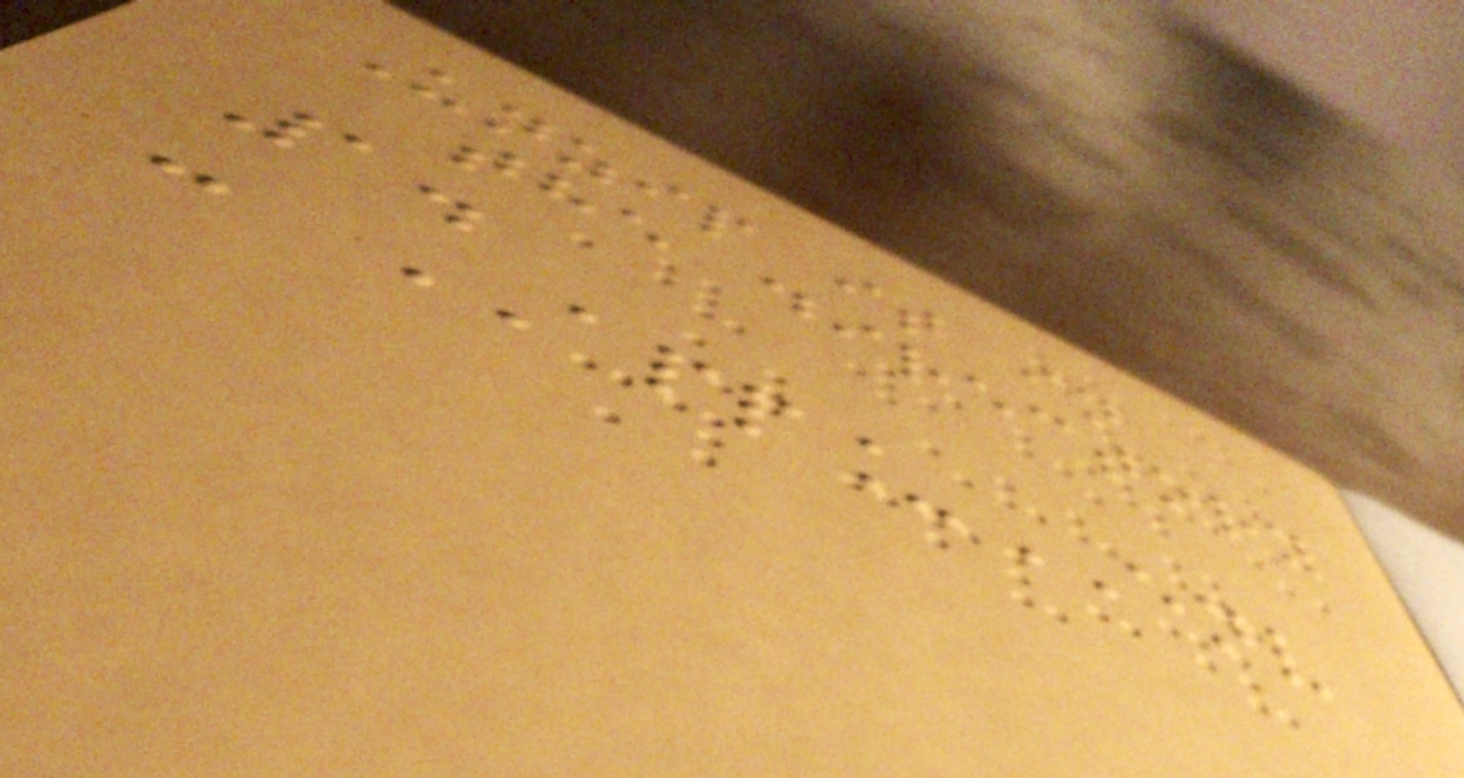Unzip it in
the directory
1.
- APP_ENV
